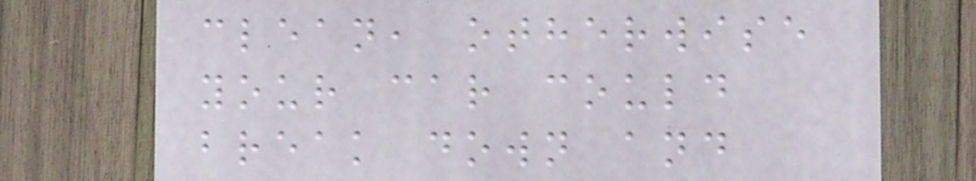clean, otherwise
your car could
break down and
